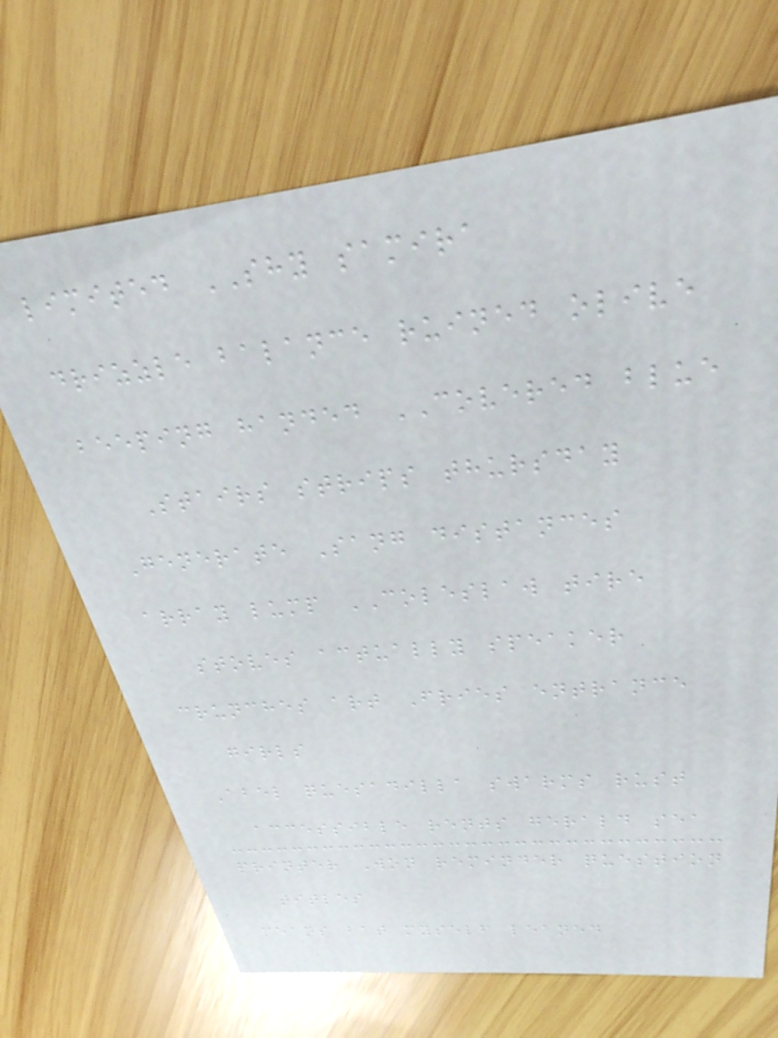limited SHY samira
drizzle balance ruined olive
beeping handed COVERED blue
Stairs strips thursday
Generate Sang distances
array lump COLESLAW tire
stoves actually speaker
crunches art Fries entrance
girls
Abel quesadilla swarms rust
accessible rents gerald sea
printer Won reminder question
titles
means bat myself leaned
